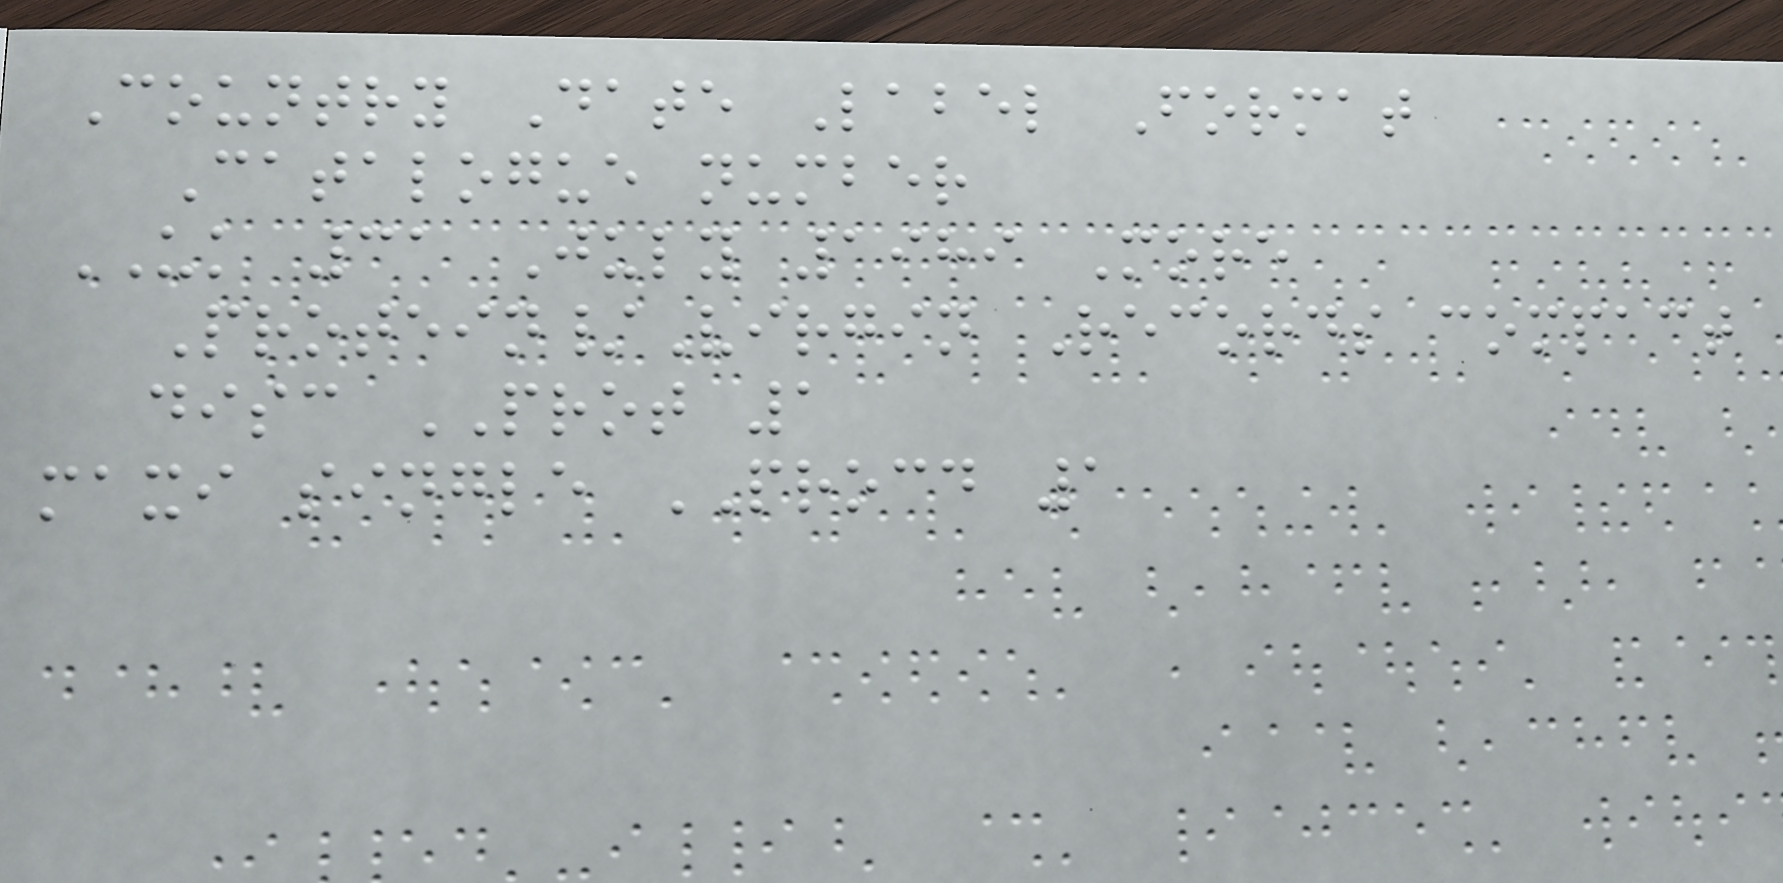Country Date Label Format
Catalogue number
UK 31 July 1989 More
Protein/Virgin Records compact
disc PROT 1
maxi single PROCD 1
